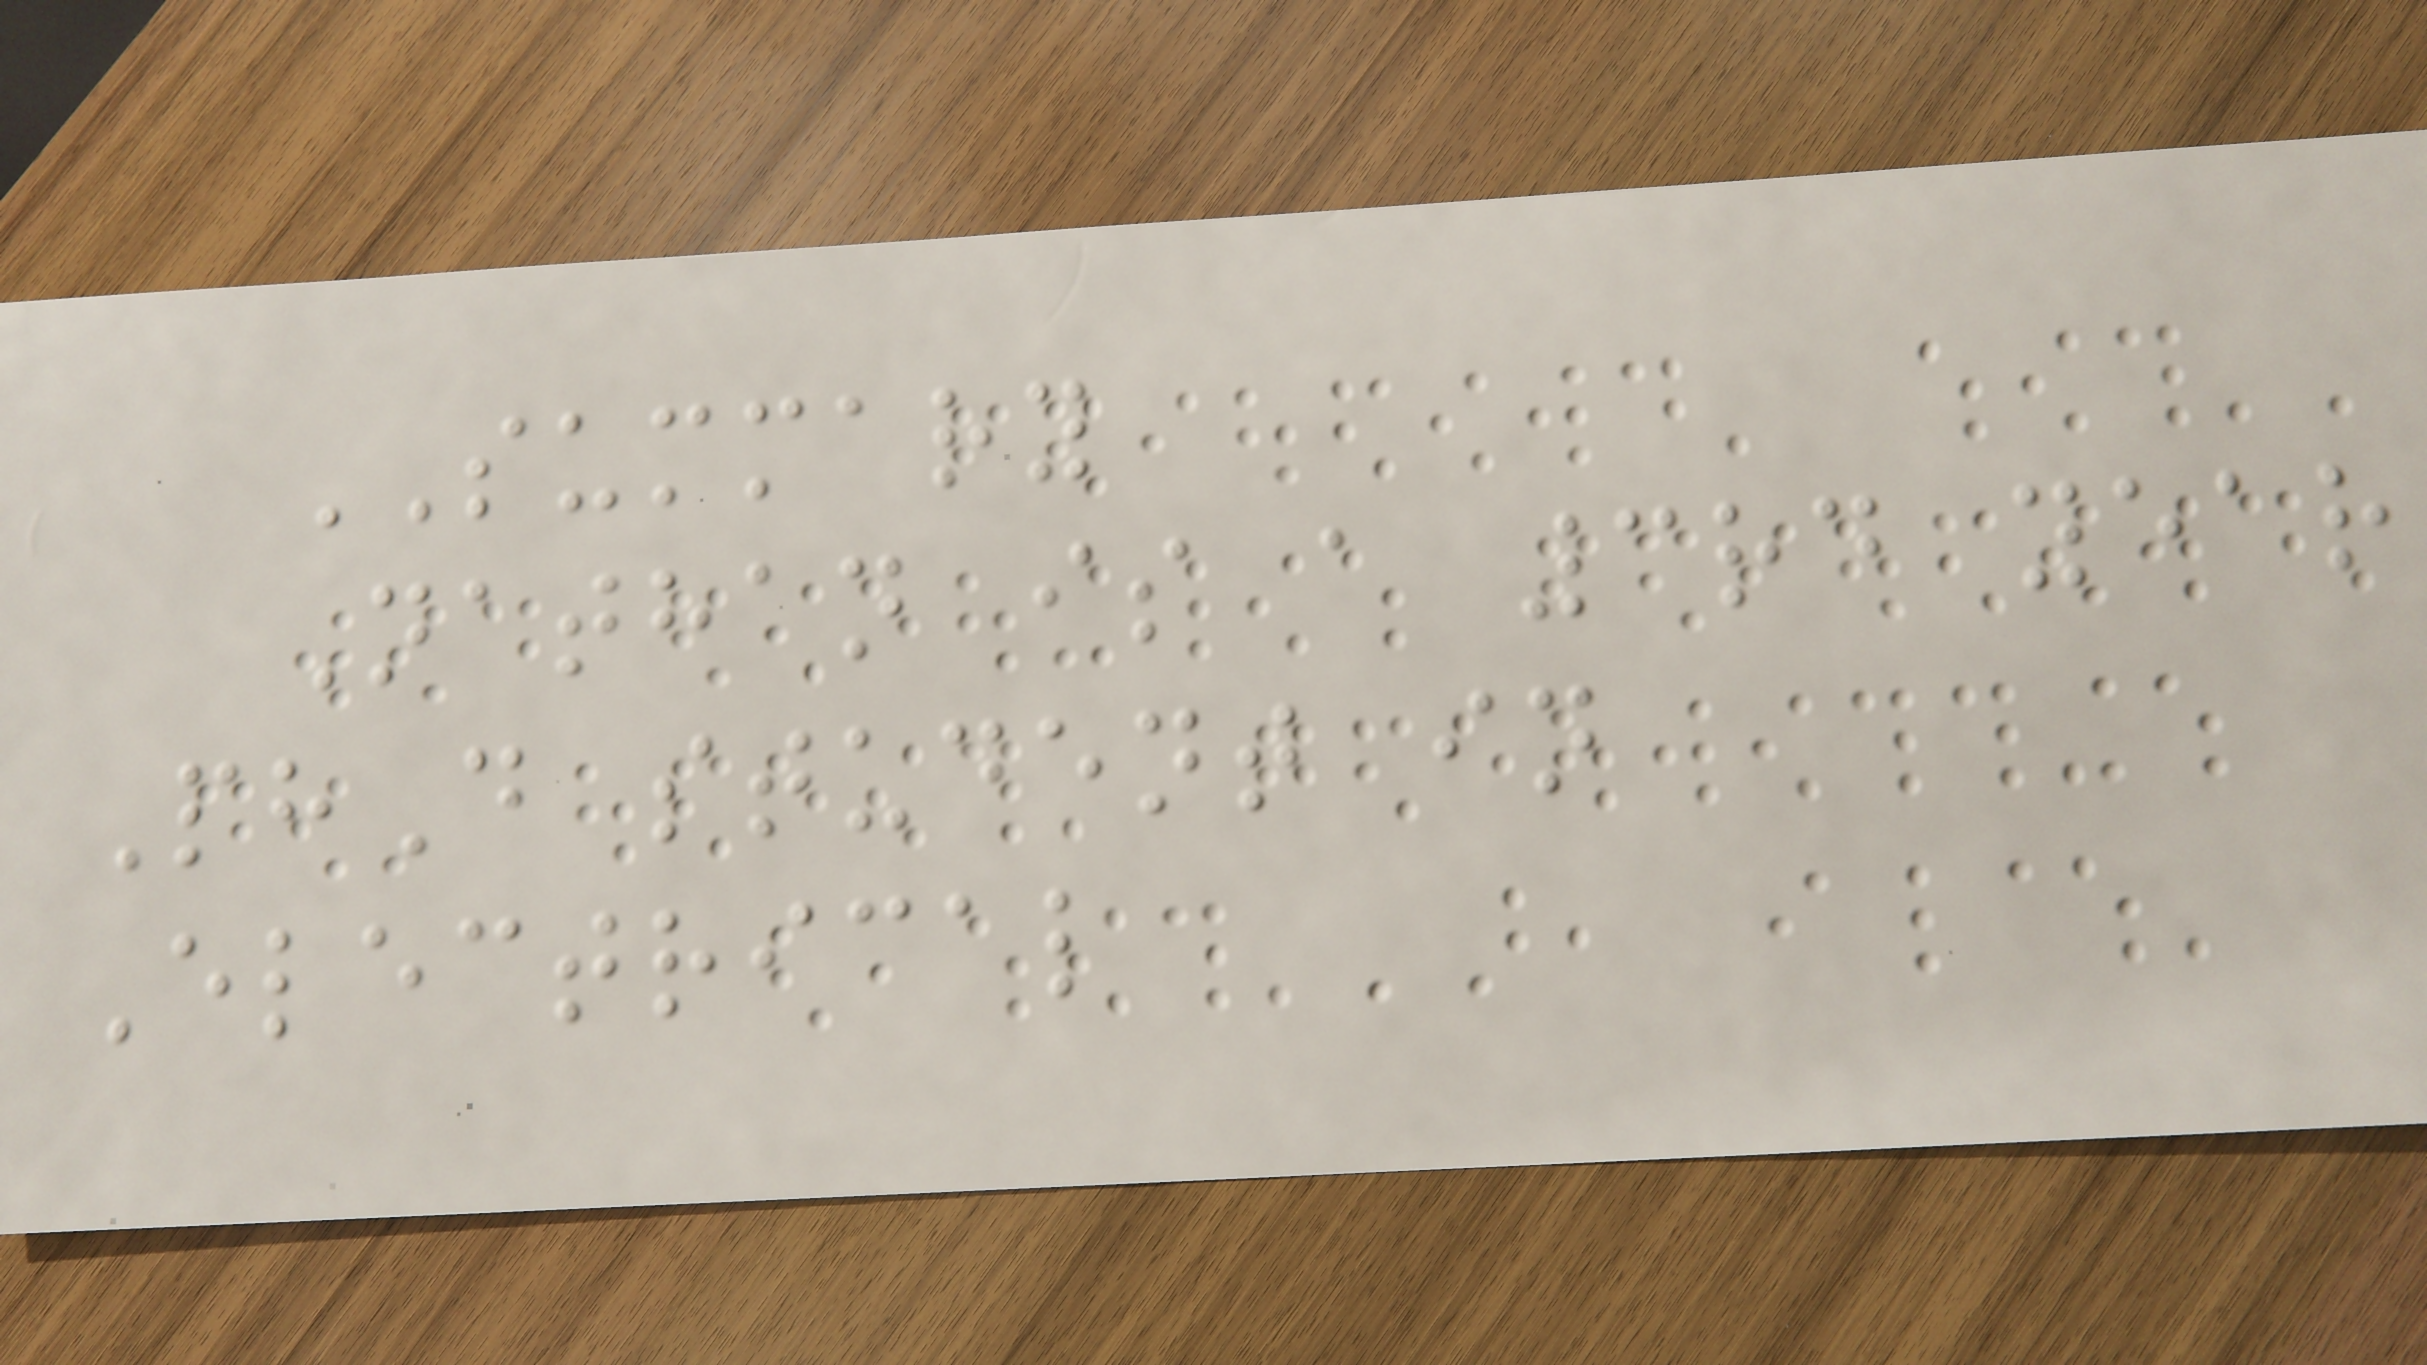SUMMARY
Nathan is a 3rd year
PhD student in
Electrical
